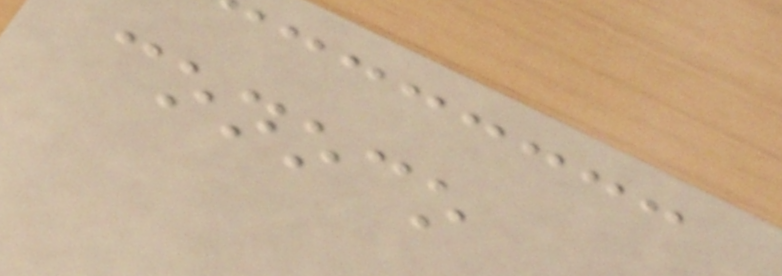conoco
